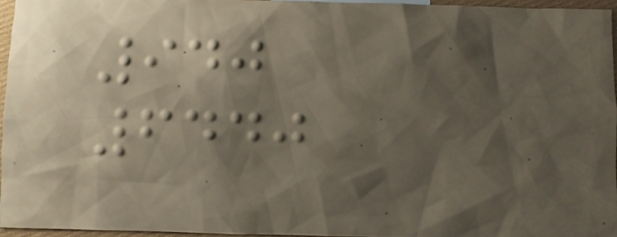940
6440
